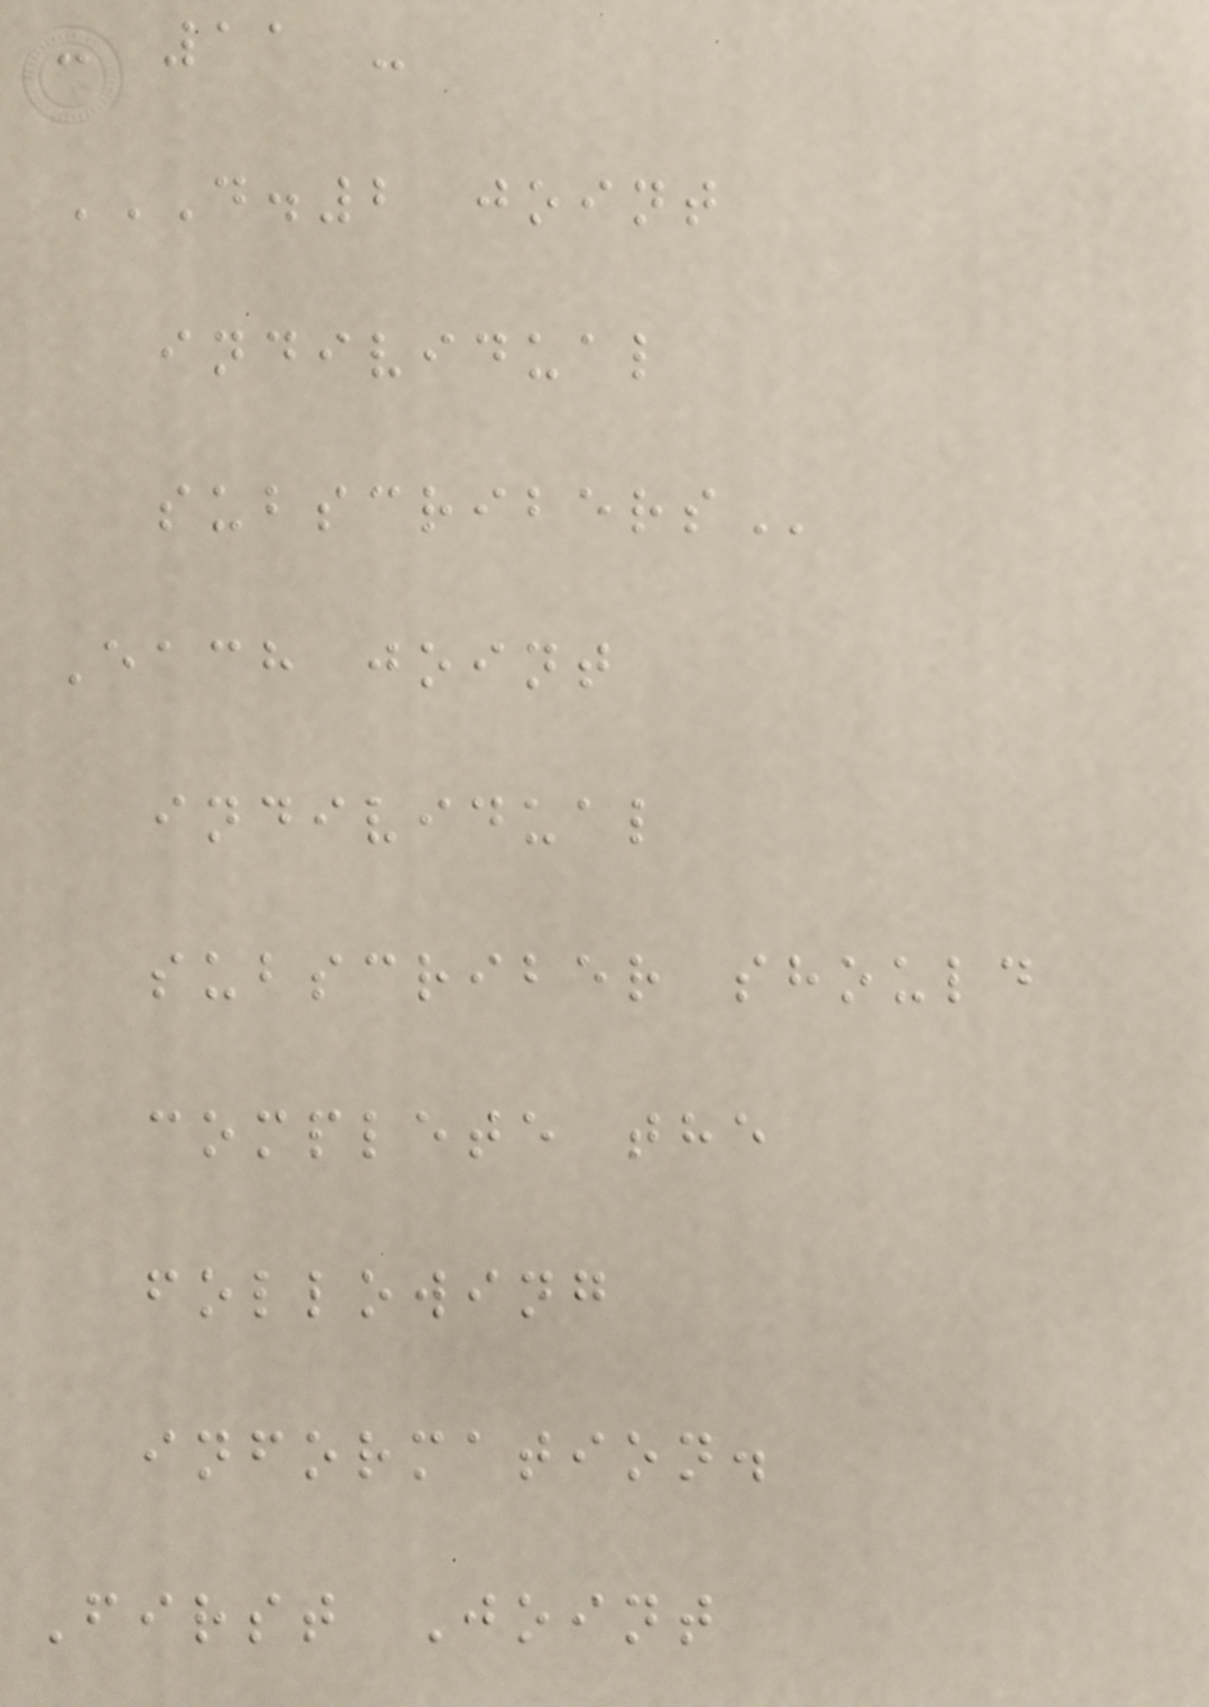- 11 -
D.2 JOINT
INDIVIDUAL
SUBSCRIBERS
Each joint
individual
subscriber should
complete the
following
information.
First Joint
